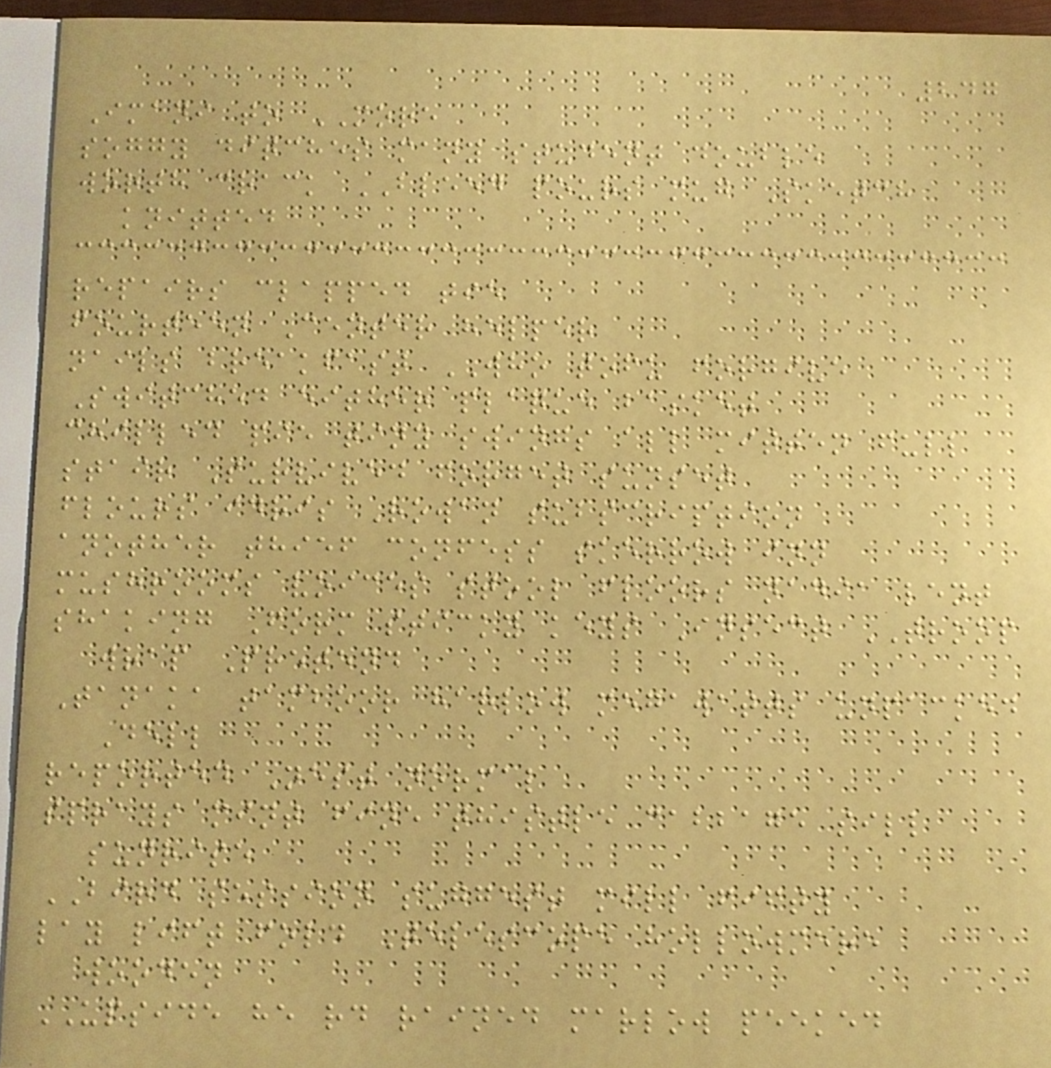247
Imani to MORE
soggy ditches many student double
worth crack BLEED pours mug Sketch
knitted
repairs clapped tie
fourteen Center helper
nails breakfast WHO tofu forgive
Switched either plaque basket
chilled pie tiny swings all mitten full
stair Survived forget sunset
flours idris Rowan subscription
another thief confess skerrow inn
mushrooms voices stool floors nadia lent
shaking Form sticky keys Insect TROOP
wrap Pretend
Tanaka tamboor harlow megawatts unpacked
Dell
reported Nest normal
sprays mint fine thistle cabbage sill
sunrise
BIRD session suggest mill fifty
lay lift fold Telescope hollowmere
wooden
UPSIDE he rd rained marlow peeked
